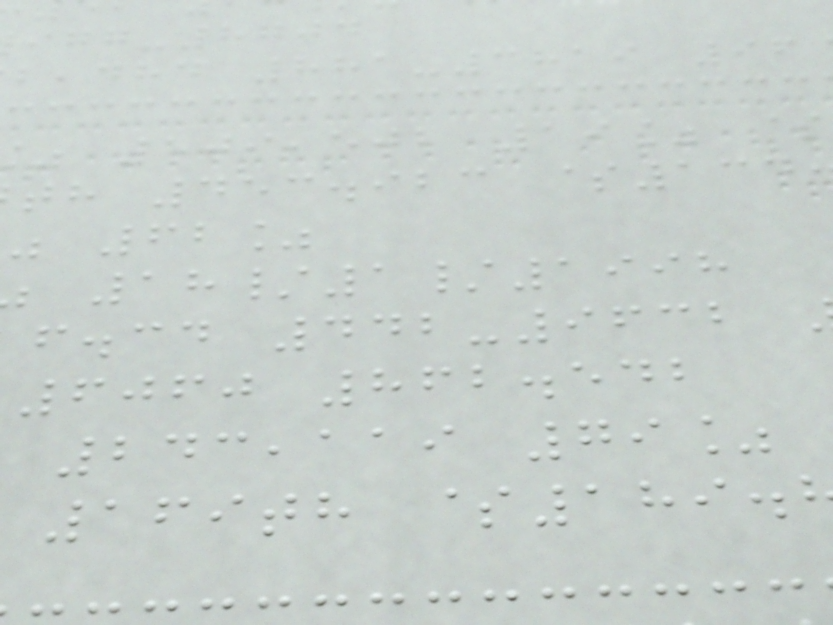-8704
,dhd 881-3819 96
509,502 19% $
th 453.923 $134
62%
18/1/1998
f.cd 442-9632
6060 862.542
243,119 79%
169th $189.
